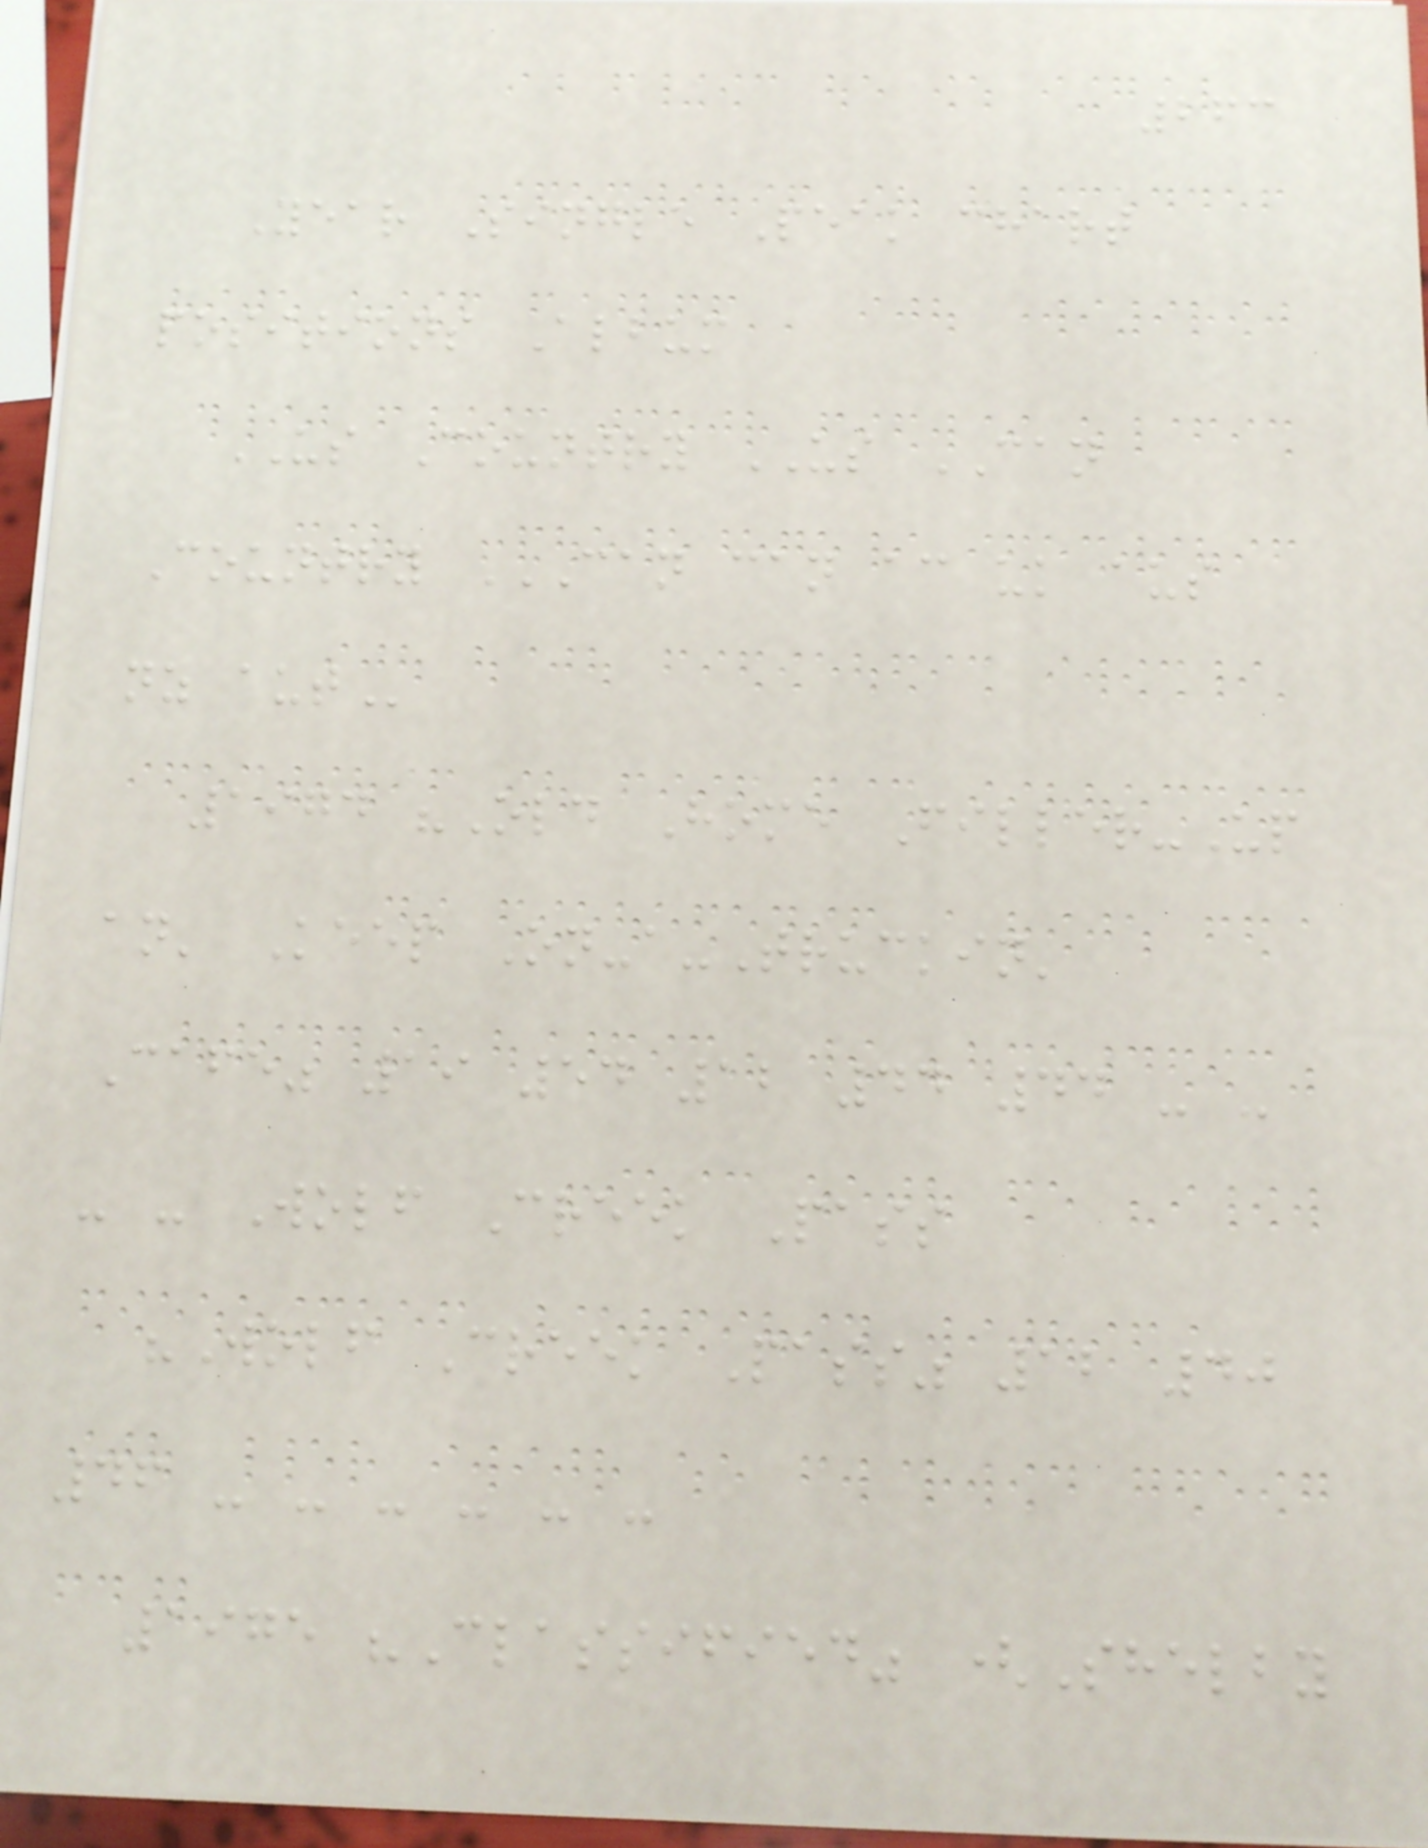263
Year Single Peak chart
positions Album
US Country US CAN
Country CAN CAN AC UK AUS
NZ AUT
1974 "Old Home Filler-Up
an' Keep On-a-Truckin'
Cafe" 19 54 12 44 44 - -
- - Wolf Creek Pass
"Wolf Creek Pass" 12 40
46 - - - - - -
1975 "Classified" (Shelby
